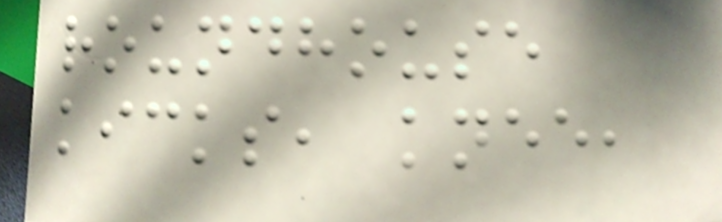roundhouse
kicks, knee,
